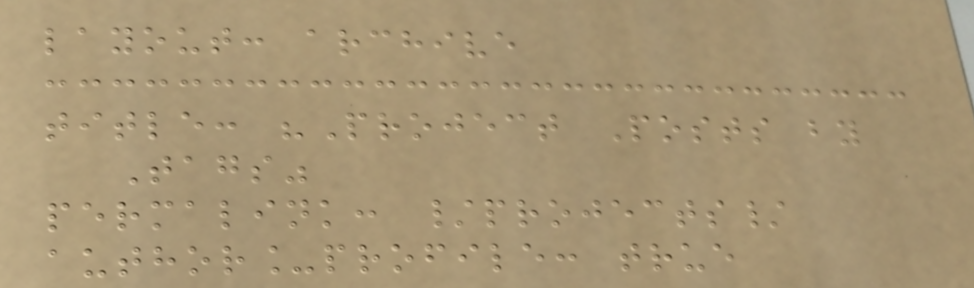layout: archive
title: "Project Posts by
Tags"
permalink: /projects/
author_profile: true
